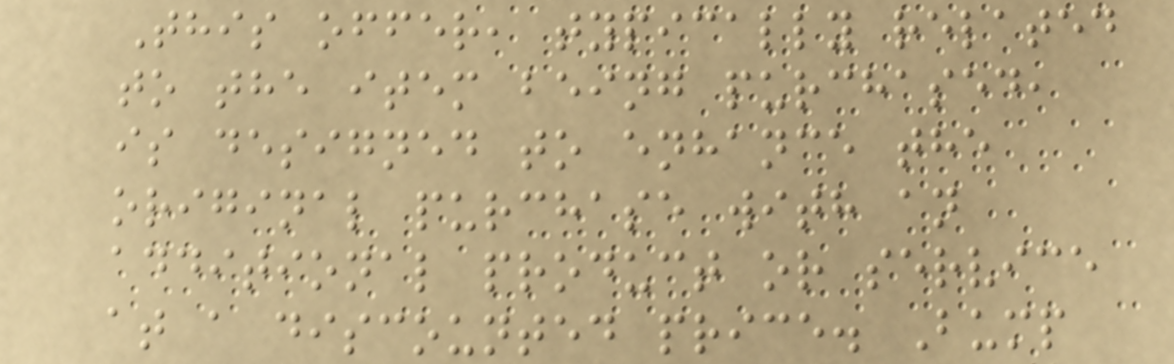This offer, typically related
to the item being purchased,
is designed to enhance the
original purchase with an
additional product or service
at a discounted price. Bump
